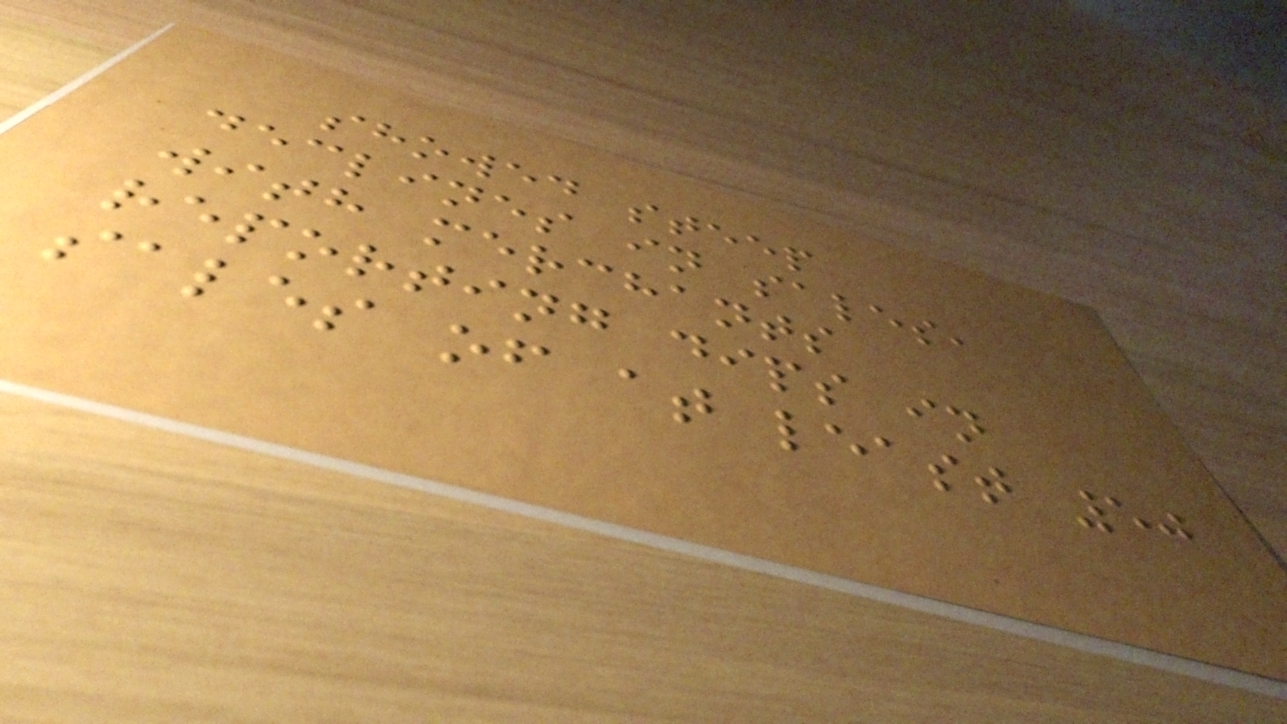showed steep
declines in sales,
with merchants
reporting dips in
sales of at least 50
